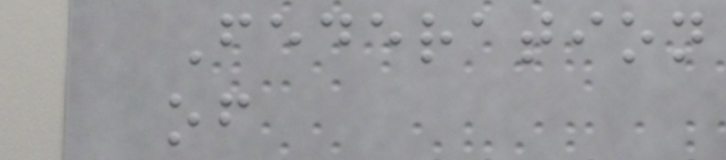Federation
of
